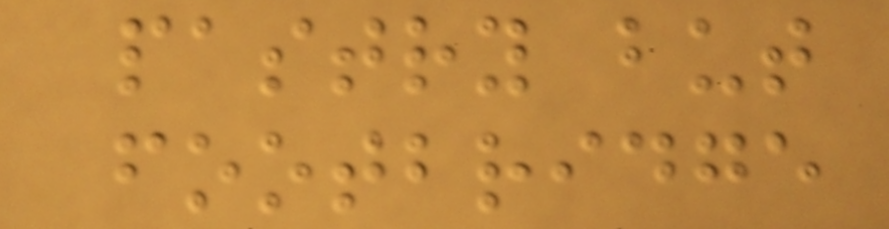pastry but
footbridge
